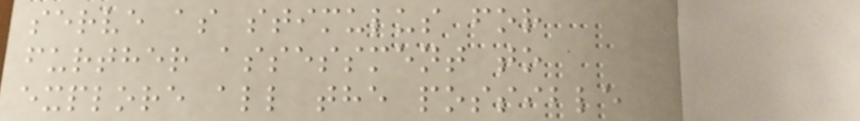serve as stimulus for
further assessment to
explore all the possible
